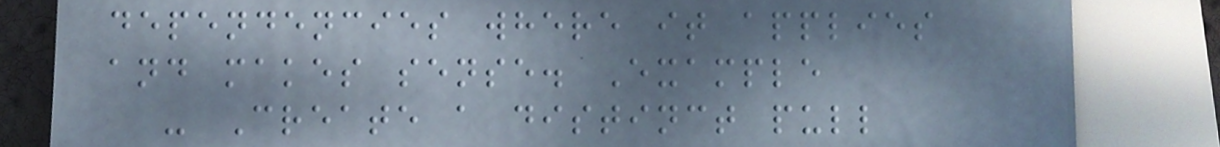dependencies where it applies
and makes sense. Example
- Create a distinct pull
